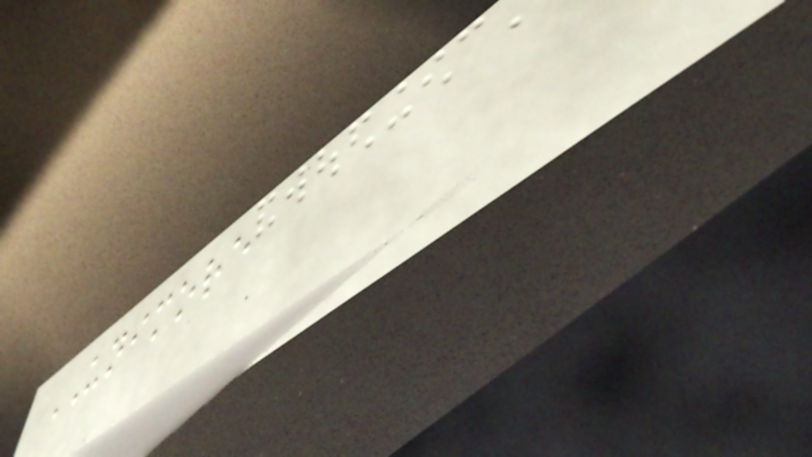UNIMORE
